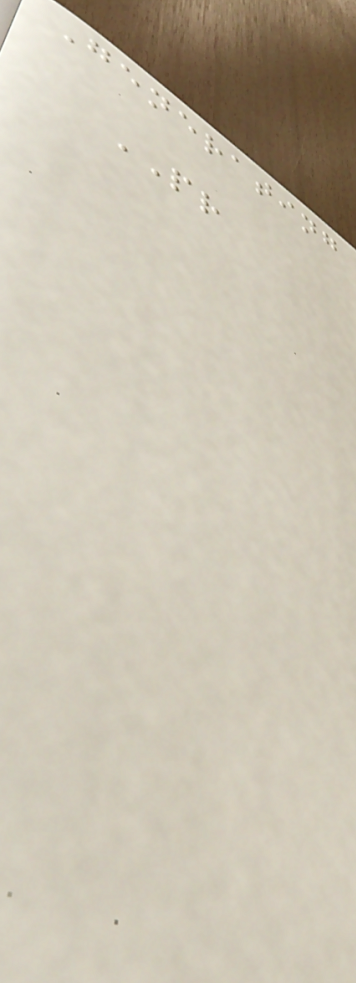Generating
PR
